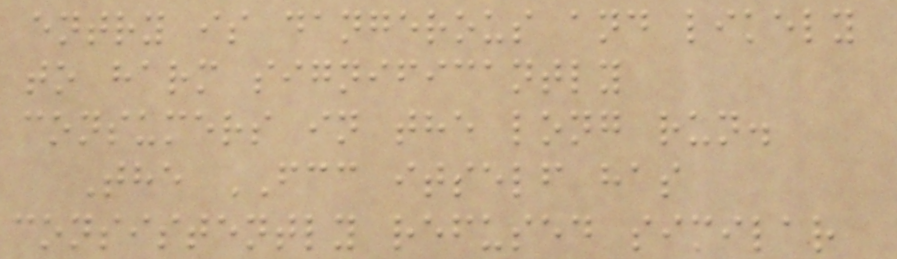entry is dangerous and likely
to harm significantly
consumers in the long run.
The FCC itself has
consistently refused similar
